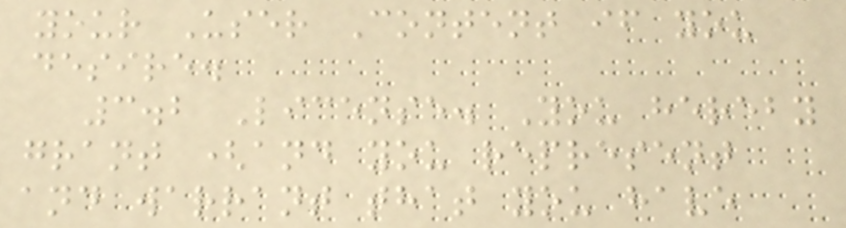your User Content if you
desire.
3.2 License. You hereby
grant (and you represent
and warrant that you have
